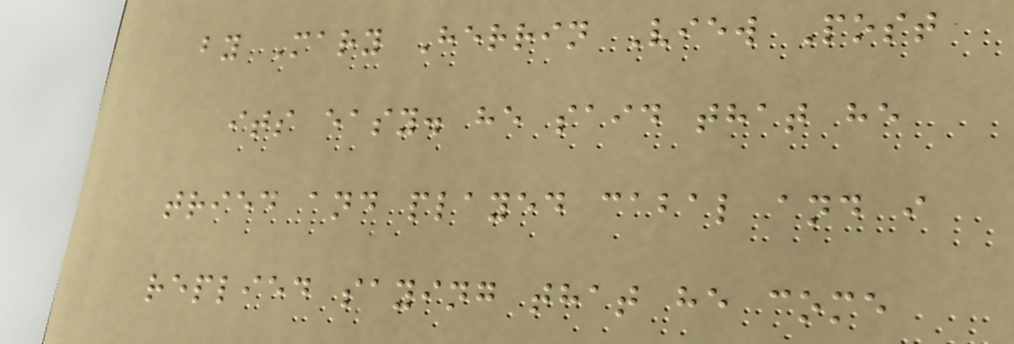by Mary Herrin View Post
its easy. he said that he
tried and played cabal and i
replied saying that he come
